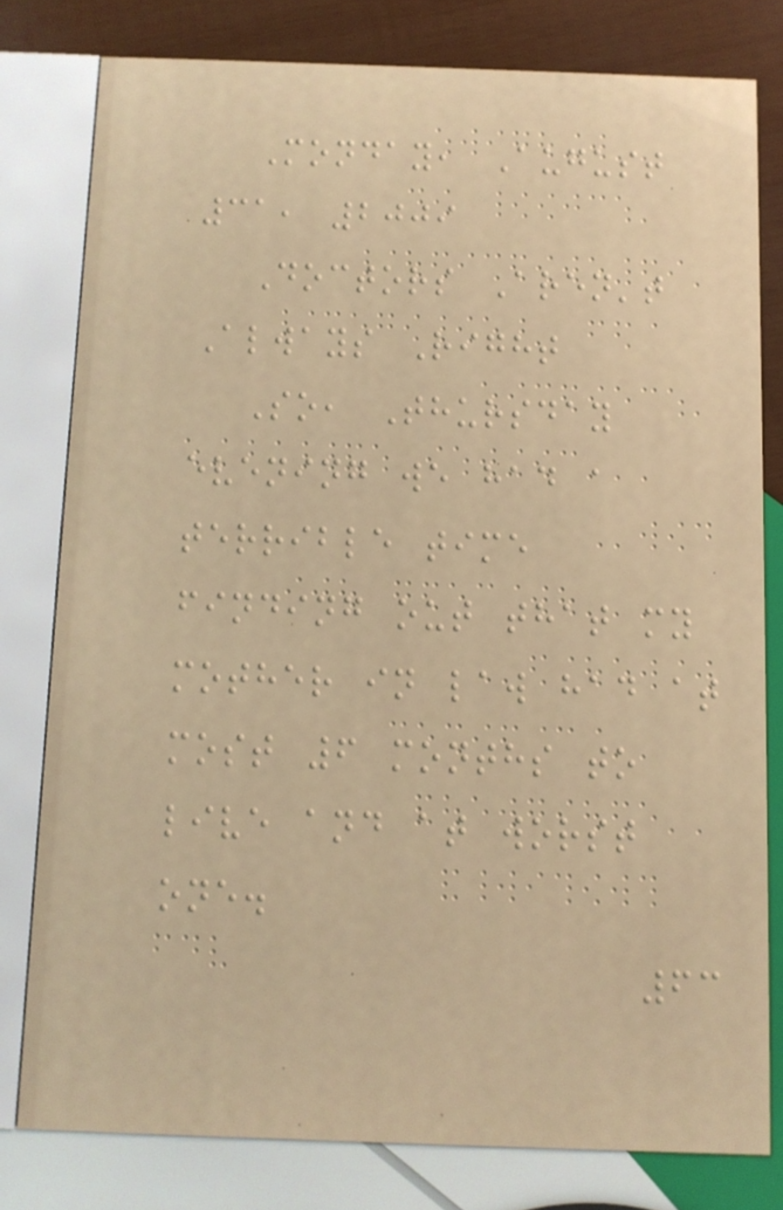Monday, August
31, 2009
Doctors Aren't
Always Right
So, Thursday
evening we had a
terrible time
finding out that my
mother in law had at
most 6 months to
live and at worst
one.
63
